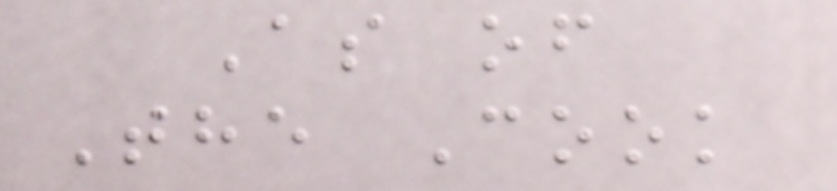As of
The Cook
